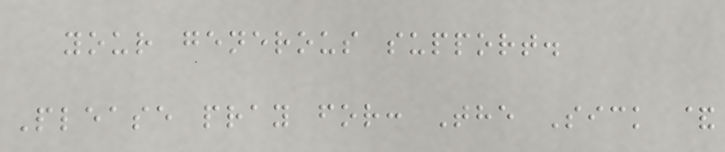your generous support.
Please pray for: The Sick &
